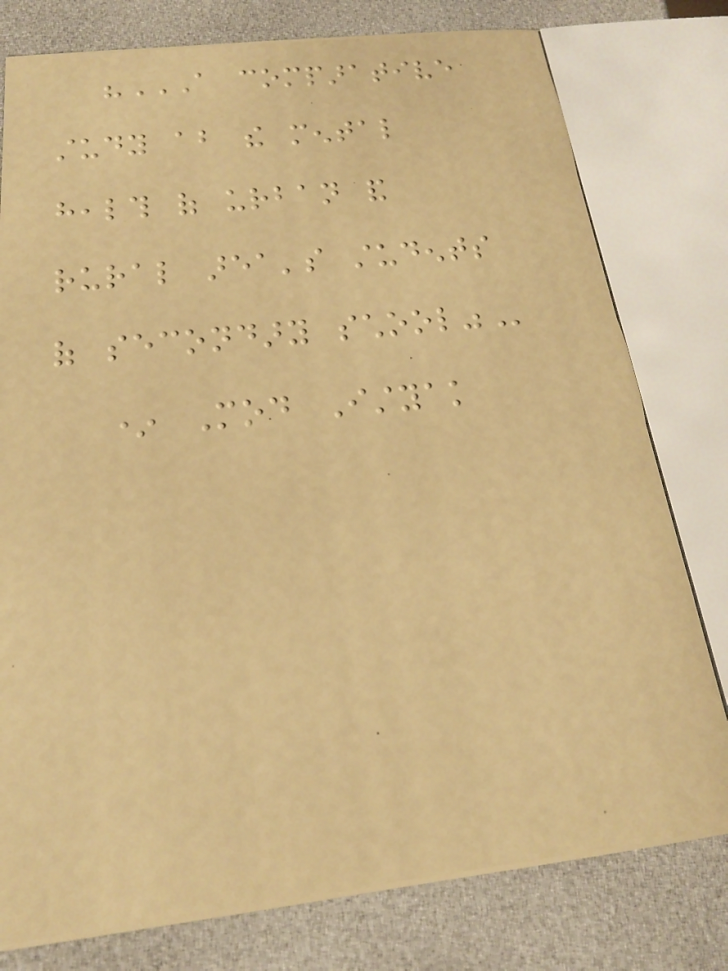"A COMPARATIVE
STUDY ABOUT THE MENTAL
HEALTH OF URBAN AND
RURAL AREA'S STUDENTS
OF SECONDARY SCHOOL"
* Mod Istyak
